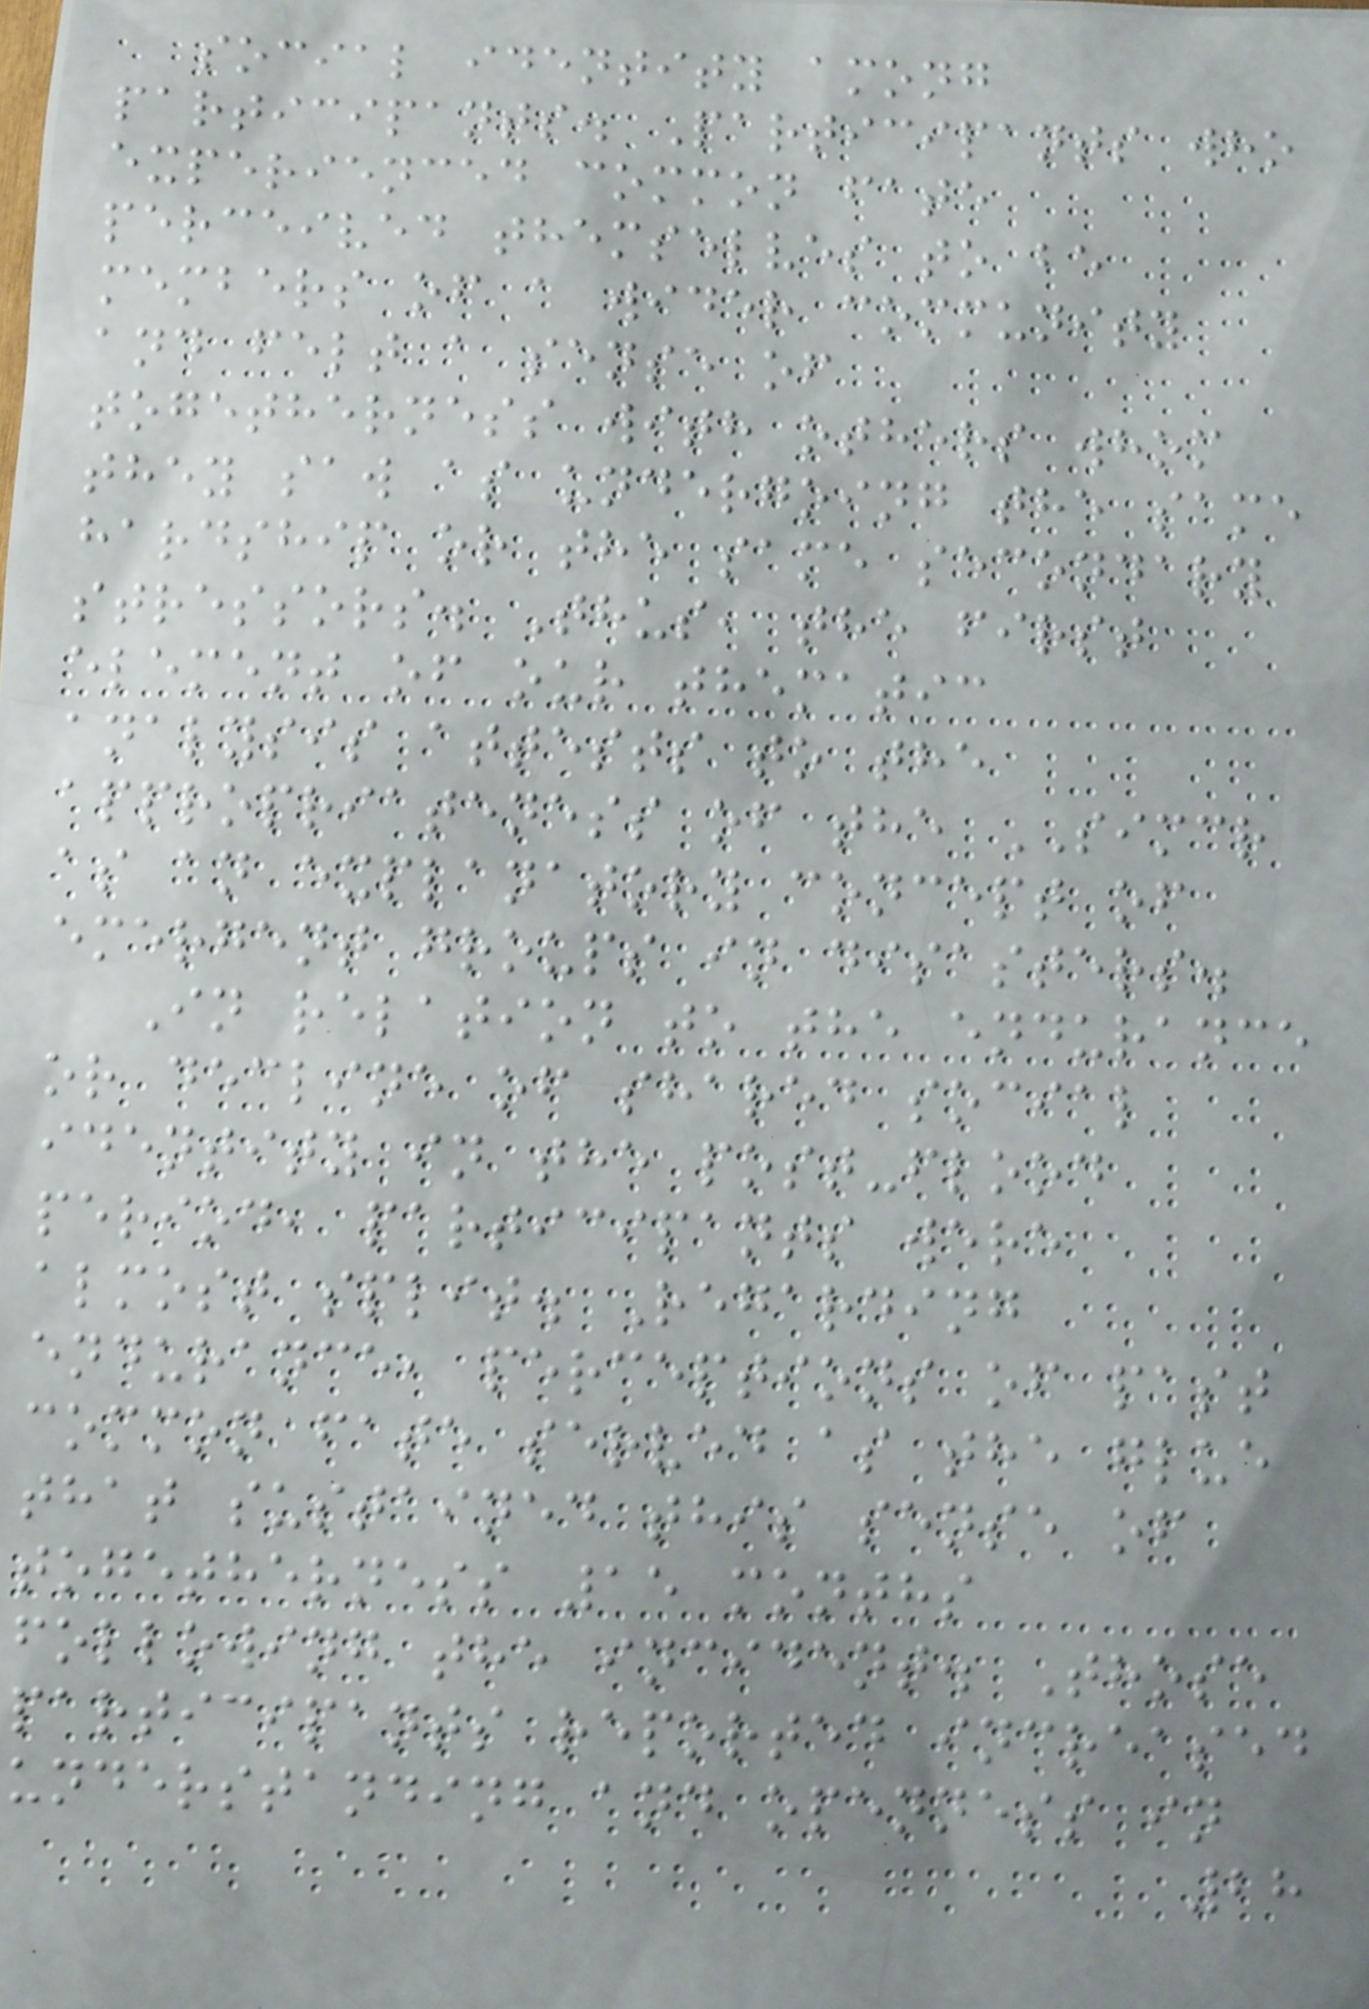social identity among
participants. Participants who
experienced common fate
perceived themselves to be
members of a wider community
and felt a sense of
togetherness with others whom
they saw as undergoing the same
hardship or the same secondary
stressors. Thus, the first
element of our thematic
analysis attests to the
appropriateness of the SIMCR
as an explanatory concept of
emergent groups in disasters.
In relation to the endurance
or decline of shared social
identity in the post-flood
period, participants were
almost split. Regarding
endurance, perceptions of past
common fate served as the glue
that sustained this sense of
togetherness 15 months
following the incident. Those
participants reported increased
understanding and openness in
28
